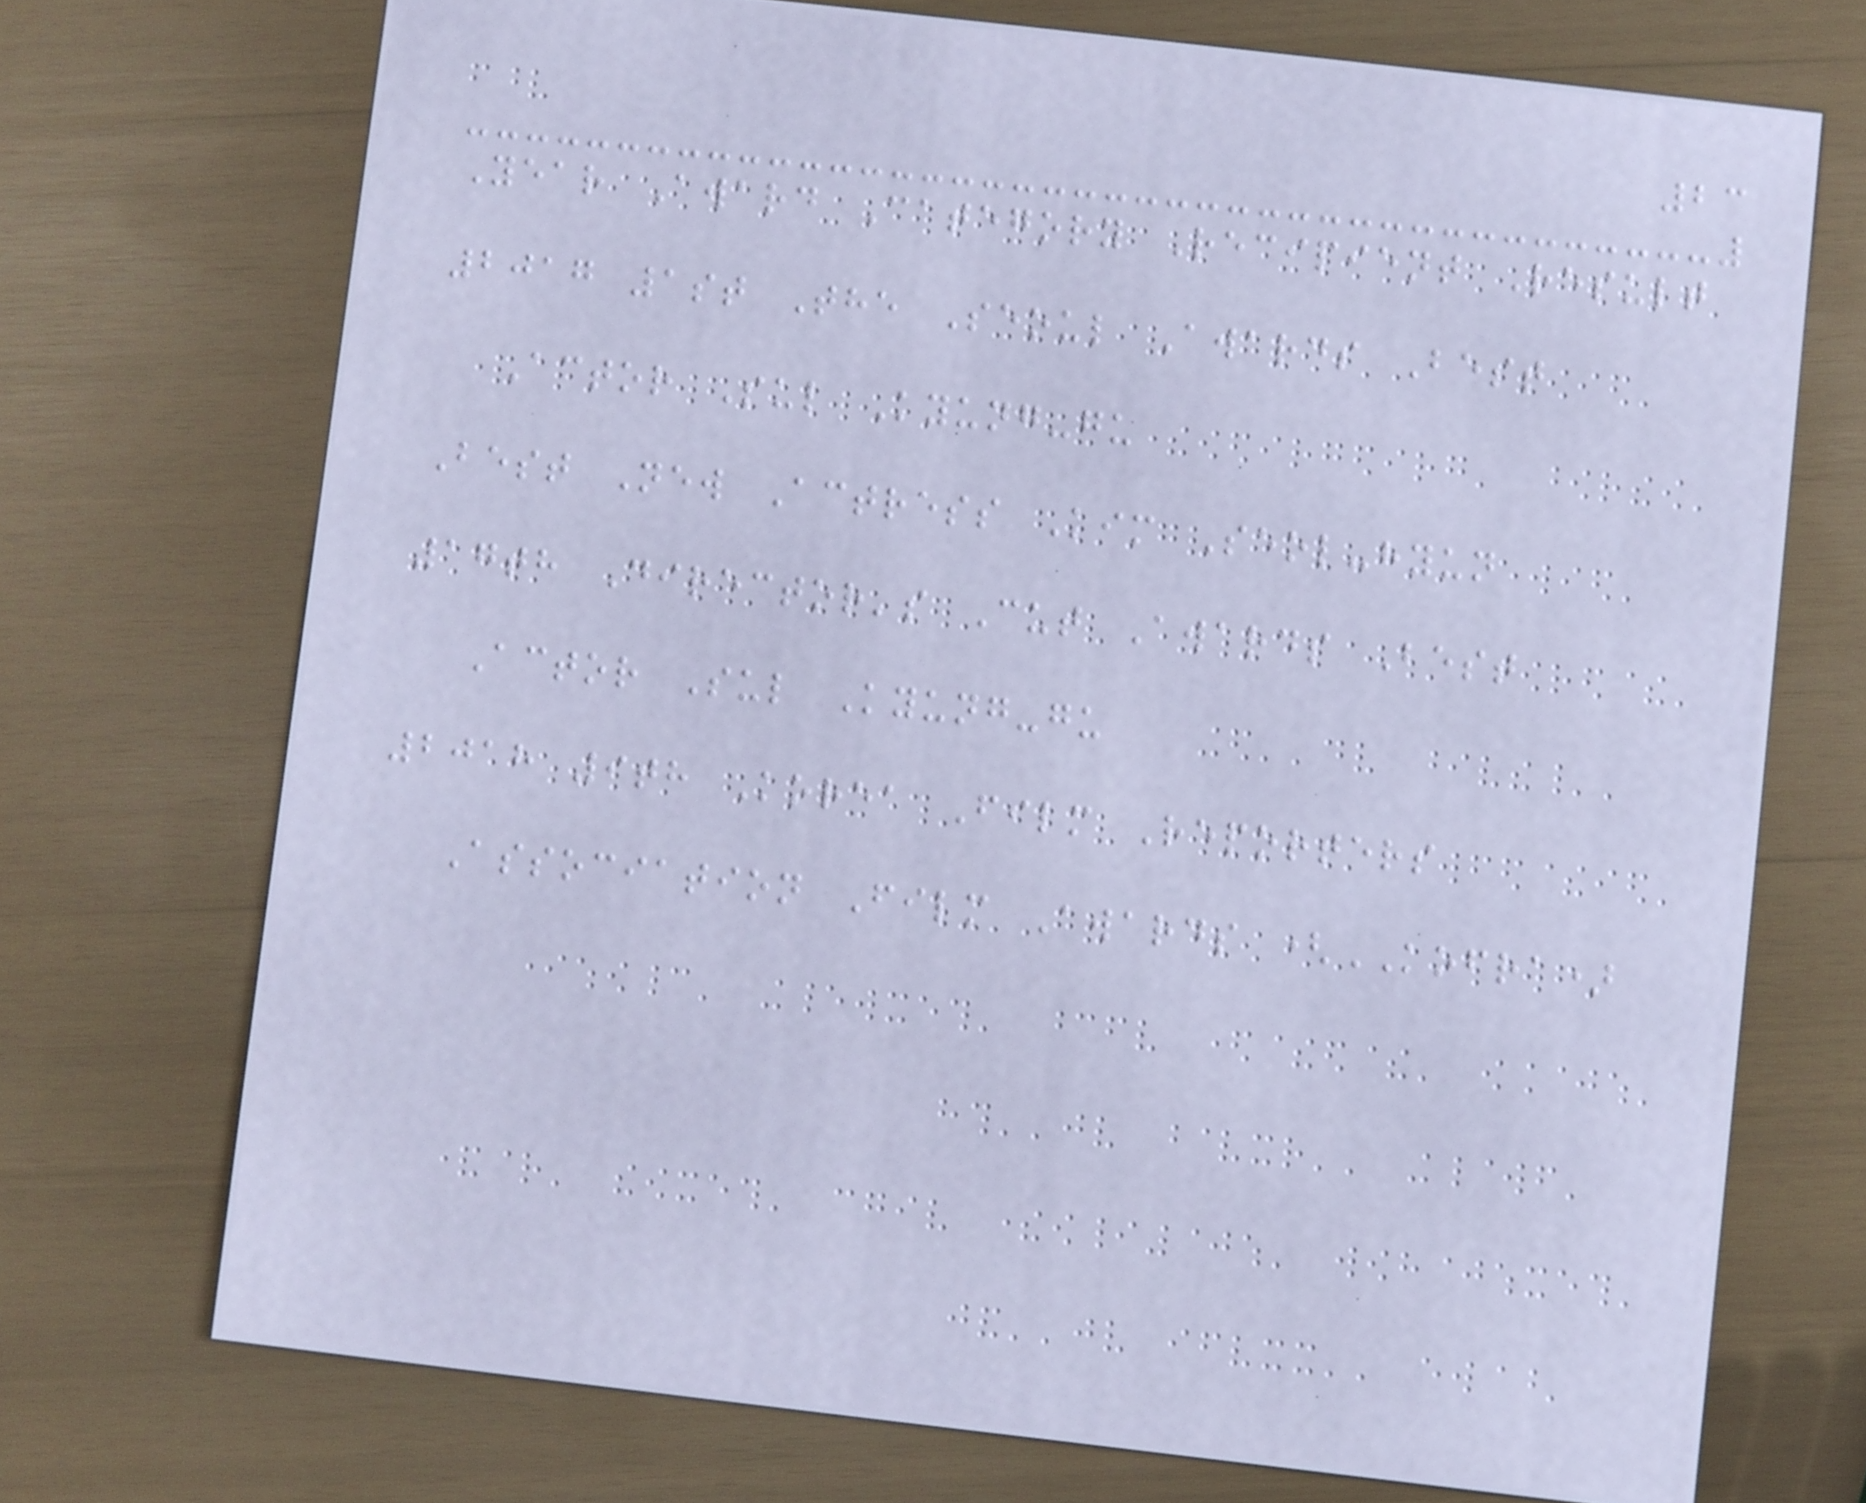23
Year Award Category Recipient Result
2017 1st The Seoul Awards Best
Actor Sul Kyung-gu
Best New Actress Kim Seol-hyun
17th Director's Cut Awards Best
Actor Sul Kyung-gu
2018 9th Korea Film Reporters
Association Film Awards (KOFRA)
